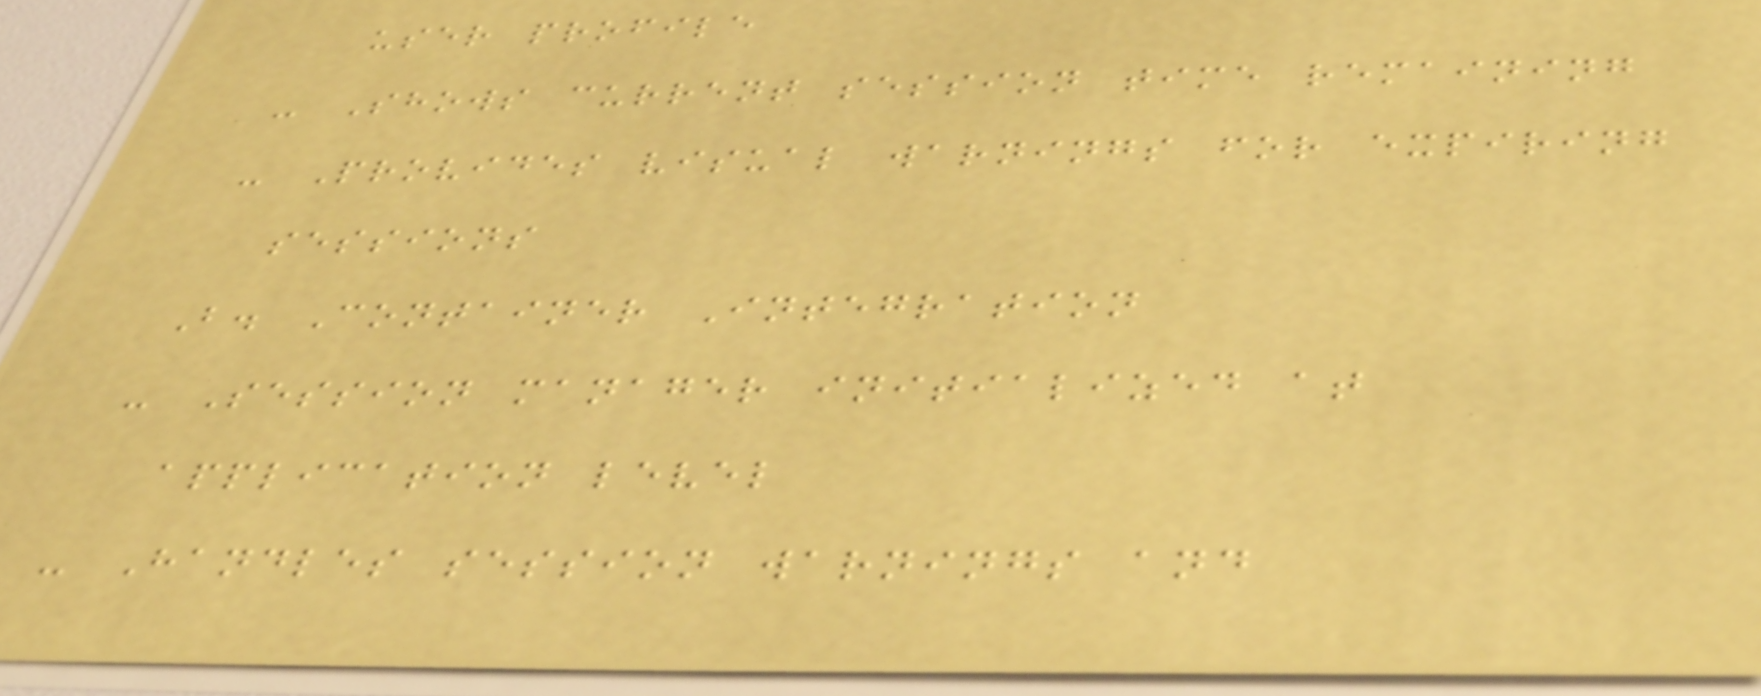user profile
- Shows current session time remaining
- Provides visual warnings for expiring
sessions
B. Container Integration
- Session manager initialized at
application level
- Handles session warnings and
